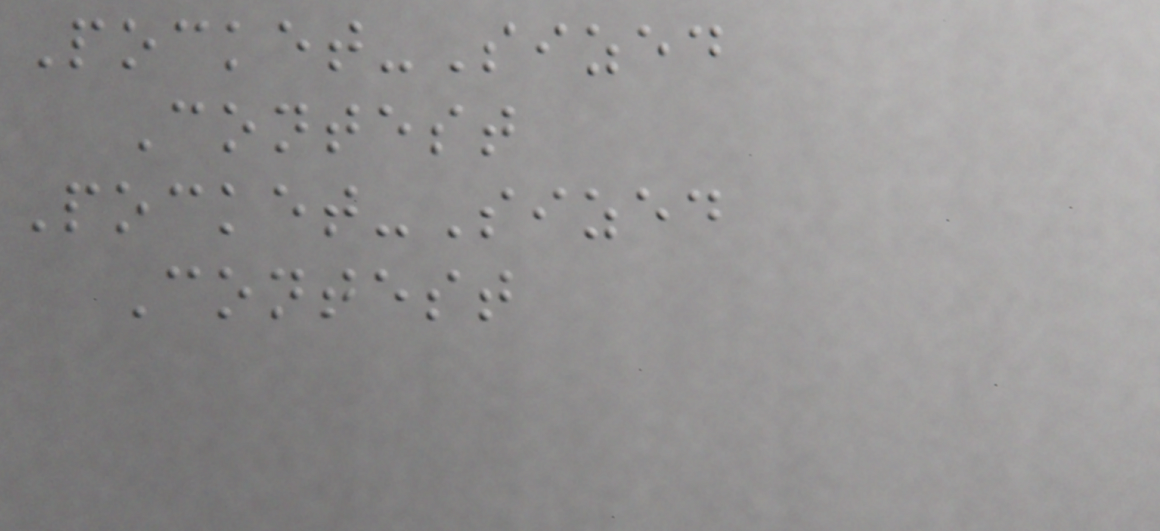Pocket-Sized
Contest
Pocket-Sized
Contest
